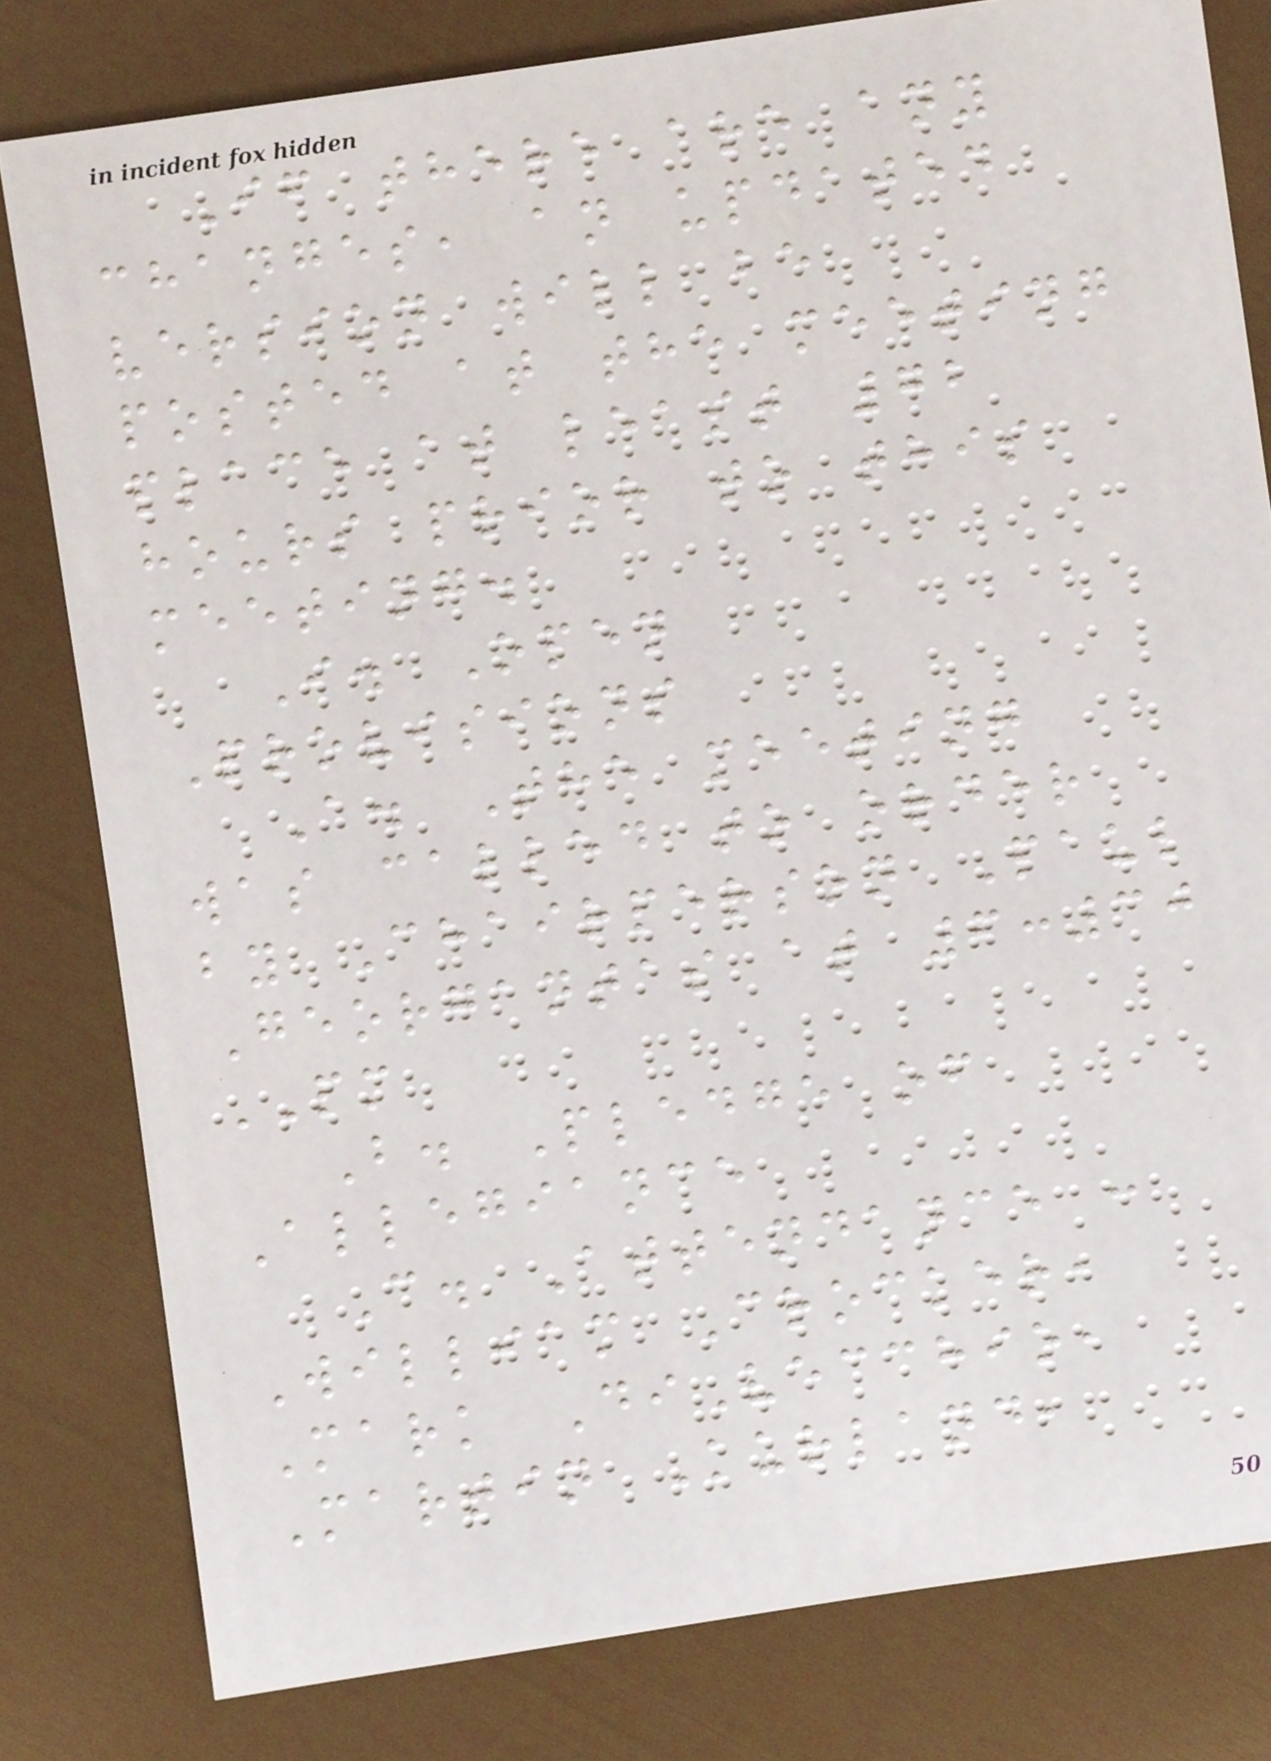If there are any
changes, an updated
version will be
posted at the meeting
place at least 72
hours prior to this
meeting.
I. Open
Provisions
A. The meeting
was called to order
by Chairperson Paul
Georgantas at 6:30
PM
B. Pledge of
Allegiance
C. Attendance :
William Crocker,
Mark DiVecchio,
Martin Kurland,
